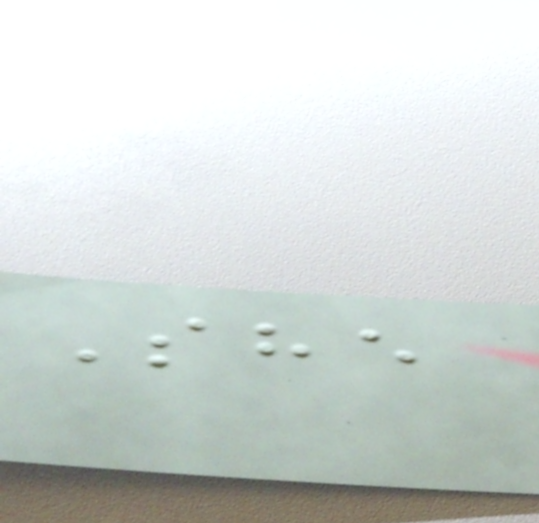She
